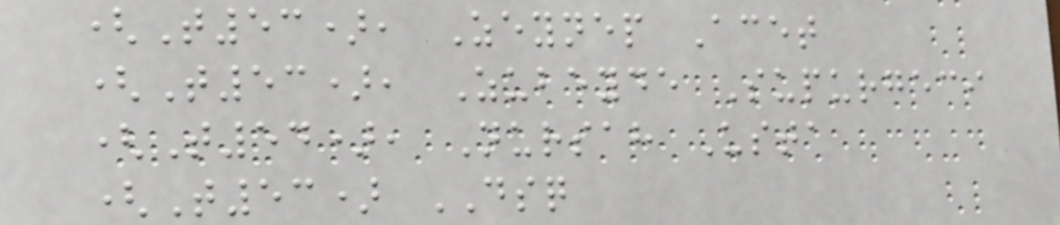(T53), Zeynep Acet
(T53), Zubeyde Supurgeci
(T54), Nursah Usta
(T53) DSQ
